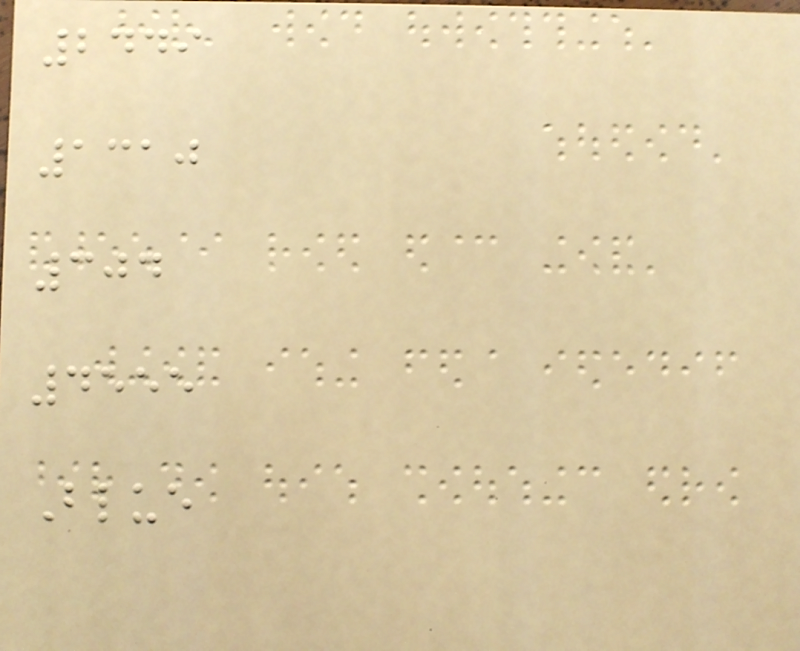2449
1310
304
4555
Blue
